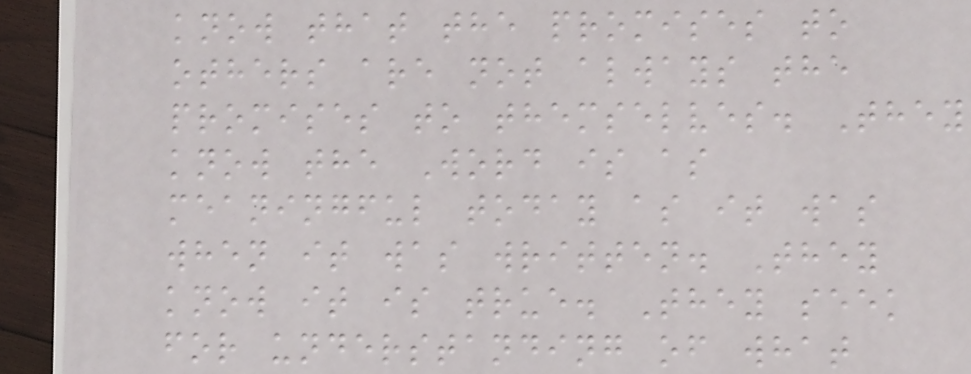know that the promises to
others are not always the
promises to themselves. They
know the Word is as
meaningful today as it was
when it was written. They
know it is true. They seek
for understanding of what
